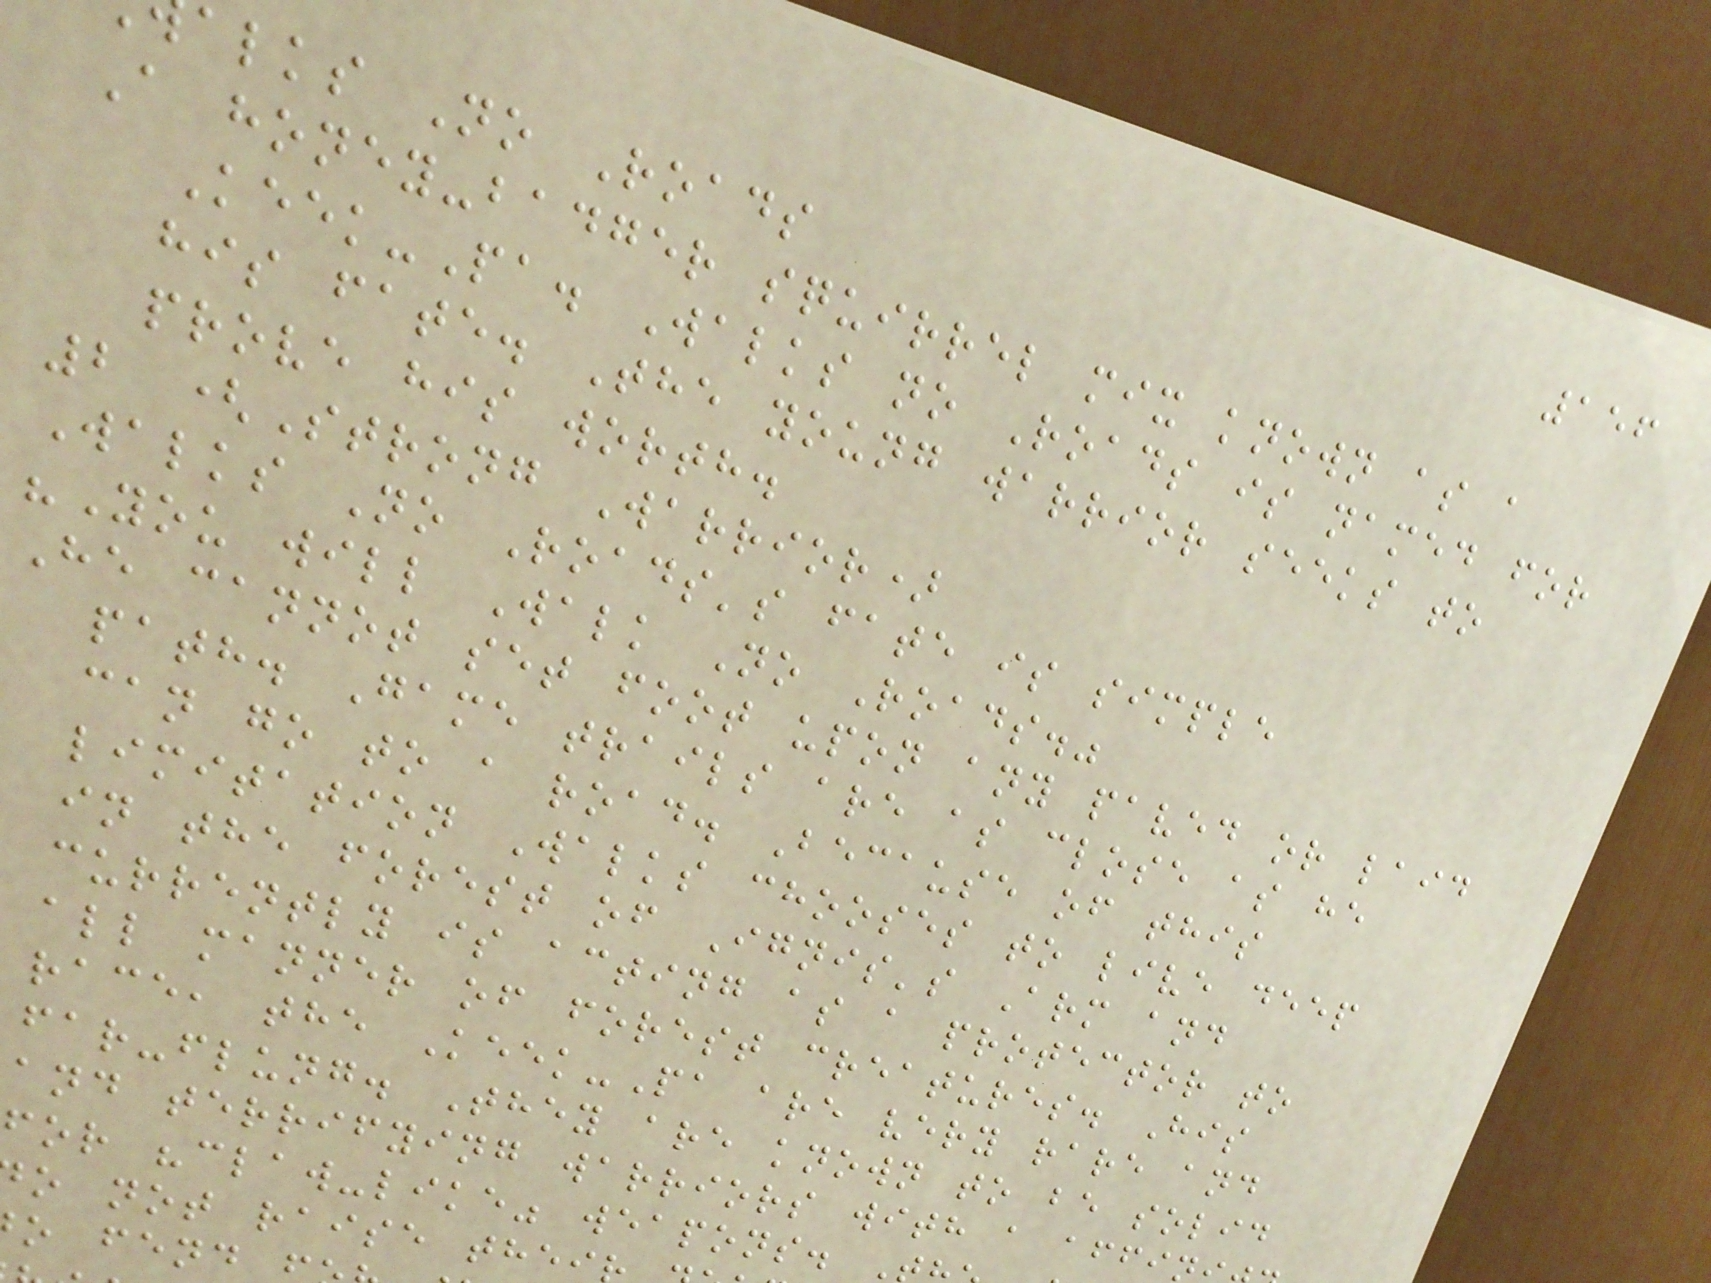156
alks No Roads
A honey-badger squirrel mix known as a
Keek-Pa. Walks no Roads is named for
his fate. The young warrior seeks to
prove his worth.
2 (Strong Warrior)
Walks No Roads's fate is simple
"You will Walk No Roads."
He cannot set foot upon any paved or laid
path. Game trails are as close as he
can go to a road. Because of this
limitation Walks chooses to live deep
in the forest of Ignis's Arm and
currently is acting as a protector to
all manner of forest creatures. His
race, the Keek-Pa are very rare and
far-flung. They are known to be solid
and terrifying warriors with a affi
for "claw-like" weapons.
o not raise thei
